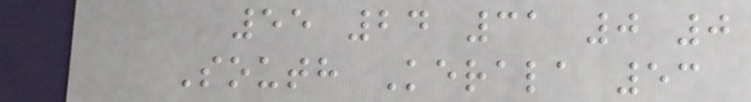55 24 31 0 0
South Kerala 53
